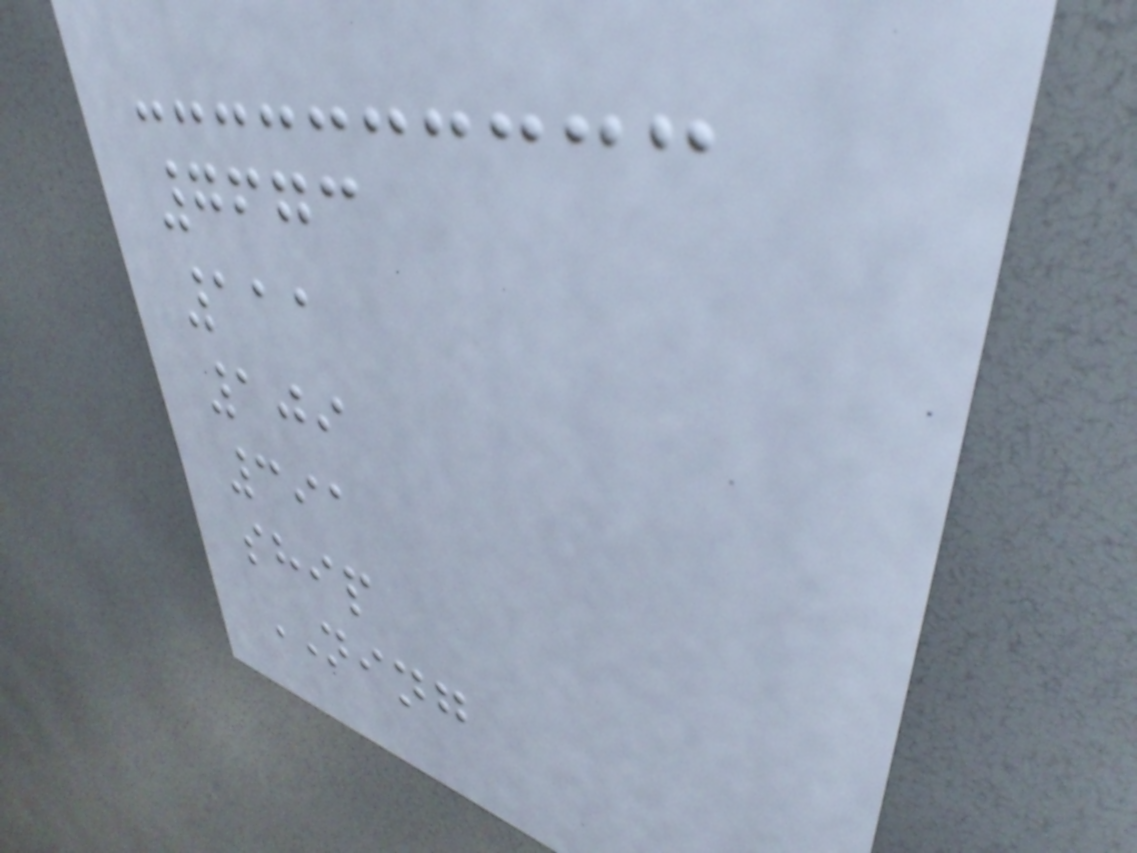7673
111
109
391
ship
NING
